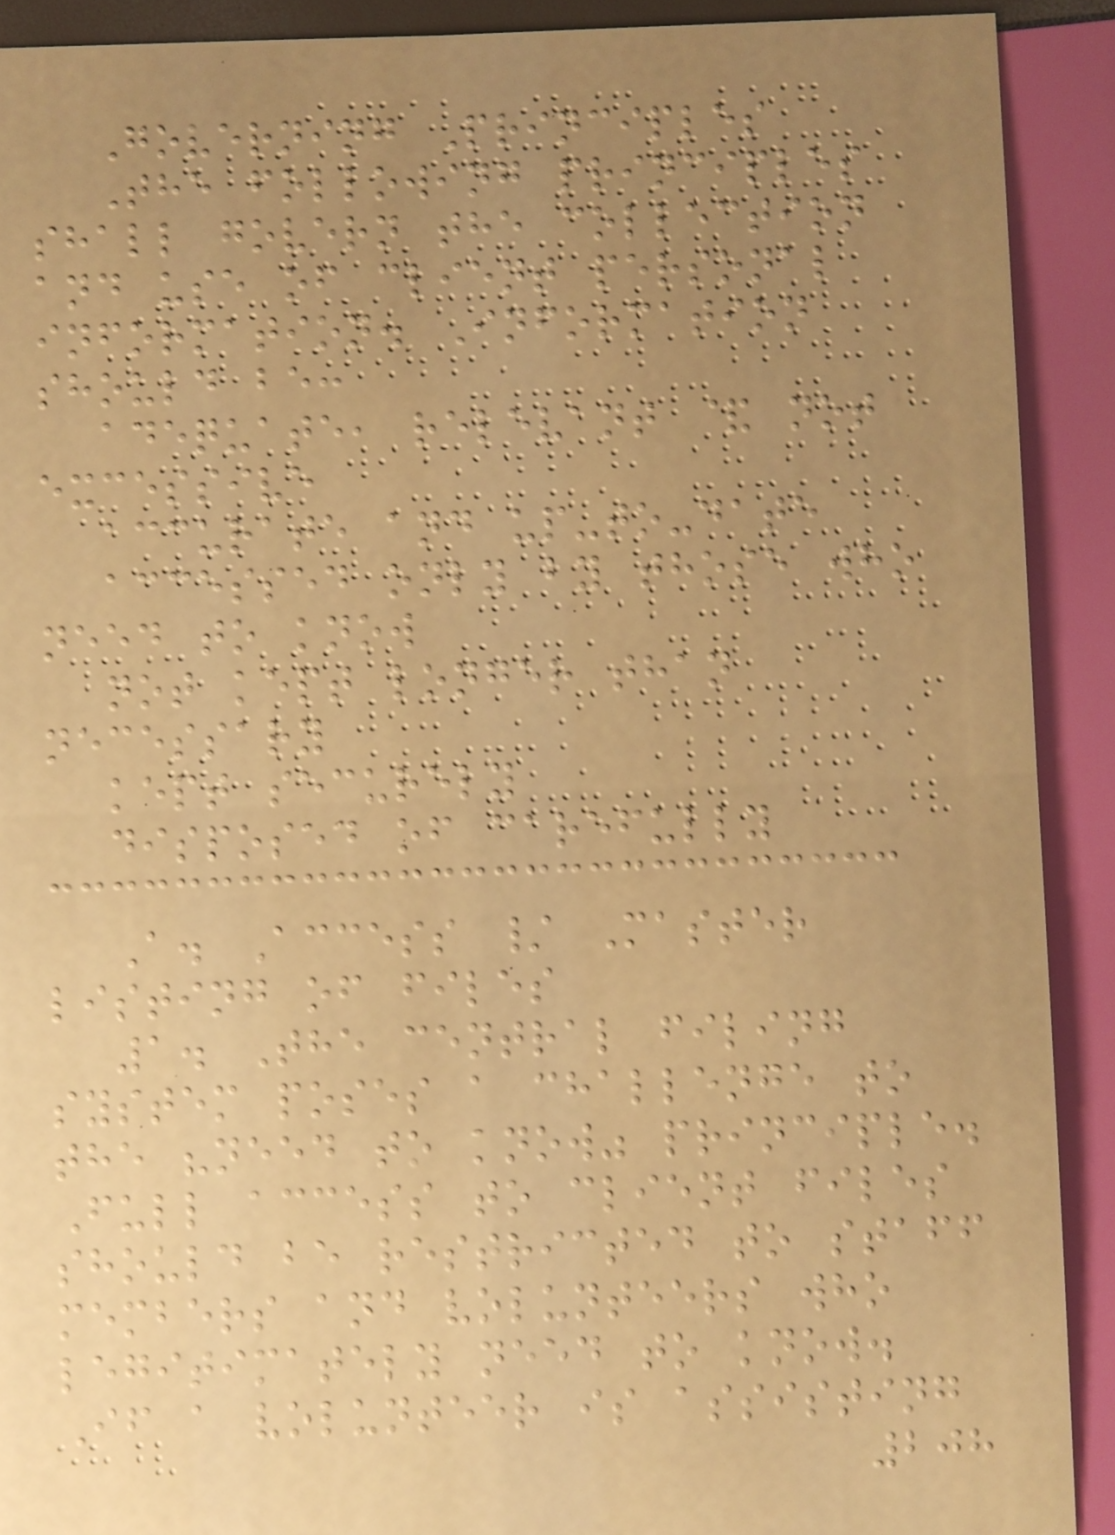Governing Principles
The following principles
shall govern the collection
and use of client personal
information. Information
should be:
adequate, relevant & not
excessive
accurate and up-to-date
accessed only by those who
need to know
not kept longer than
necessary
kept securely
disposed of carefully
A. Access / Master
listing of files
1. The central filing
system poses a challenge to
the "need to know" principle.
Full access to client files
should be restricted to staff
members and volunteers who
legitimately need to know.
If a volunteer is assisting
208
